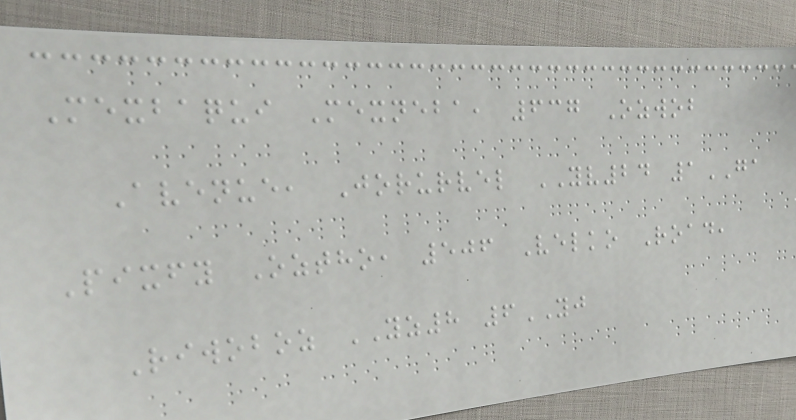Mexbaqui Mexneba, 637 Ozwob
Avenue, Jorurvel YV24 1GA
Pixfy Oztho, 506 Velko Road,
Riwoboz YZ8 6YJ
